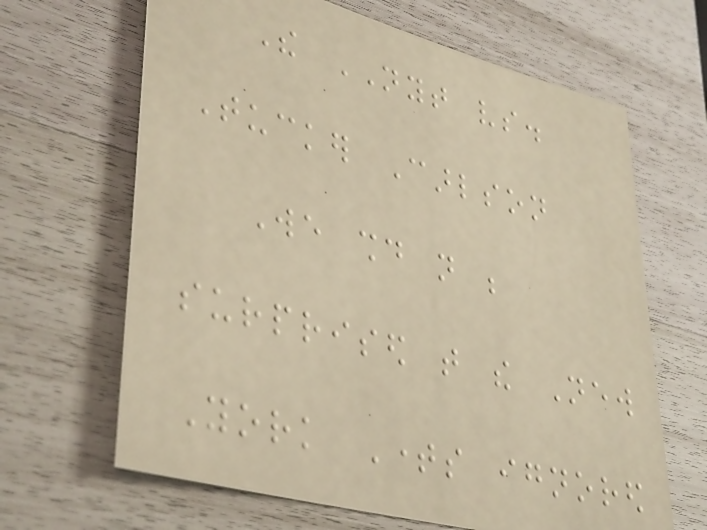The NYT vs.
Tucker Carlson
We should not be
surprised that the New
York Times ignored
